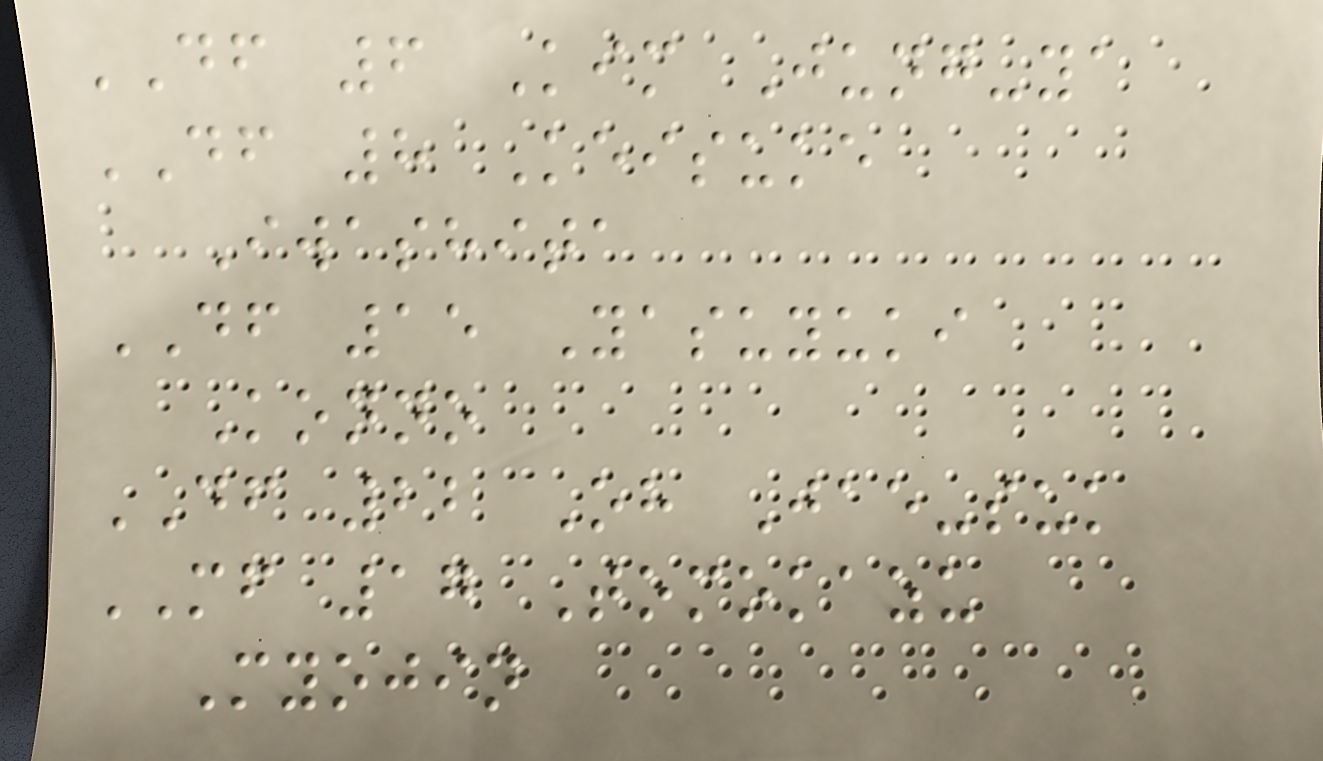DF 6 Kim Jung-ya
DF 8 Keisuke
Iwashita
DF 15 Yasuyuki
Konno
DF 22 Oh Jae-suk
MF 17 Tomokazu
Myojin
